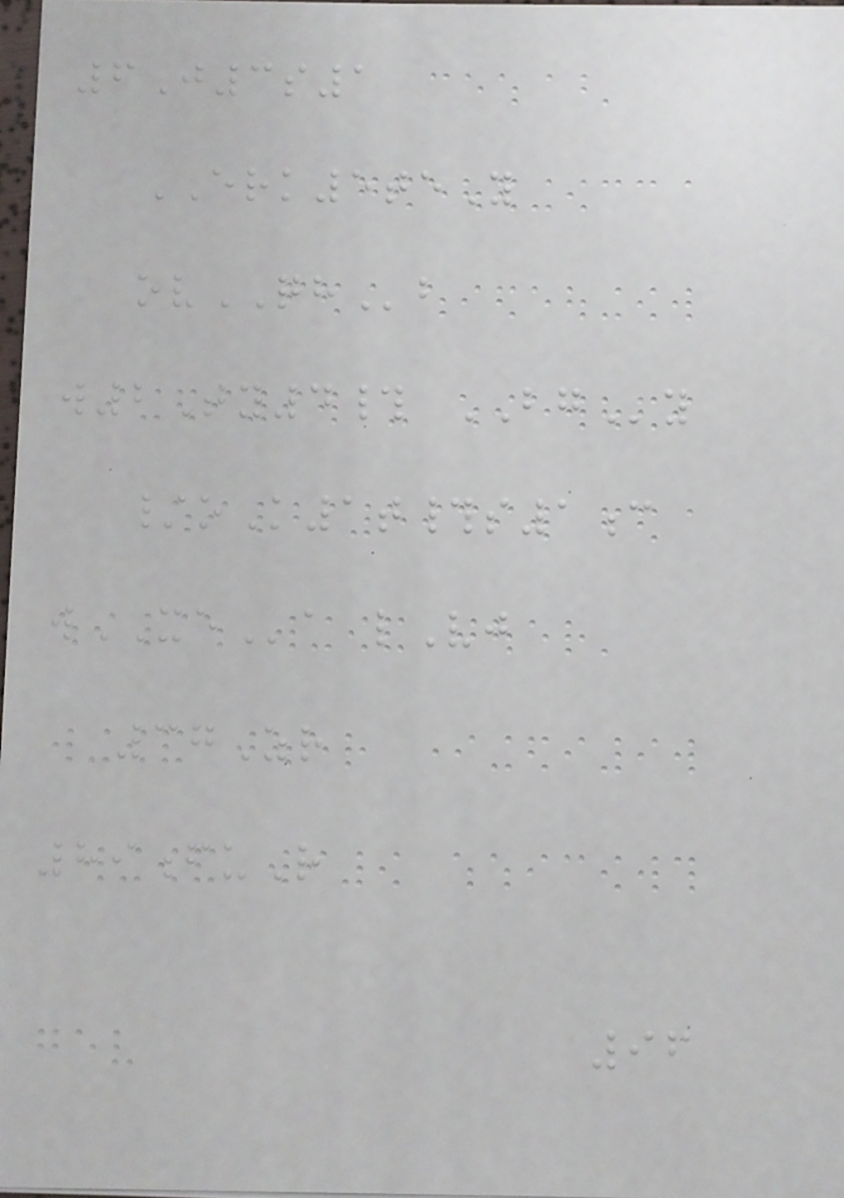6J3s1
ERK5teY
ovQHb
w2Ty4# BGy
/oK1t#s1c
wXEa lVj
37Zr
89fuR
96
